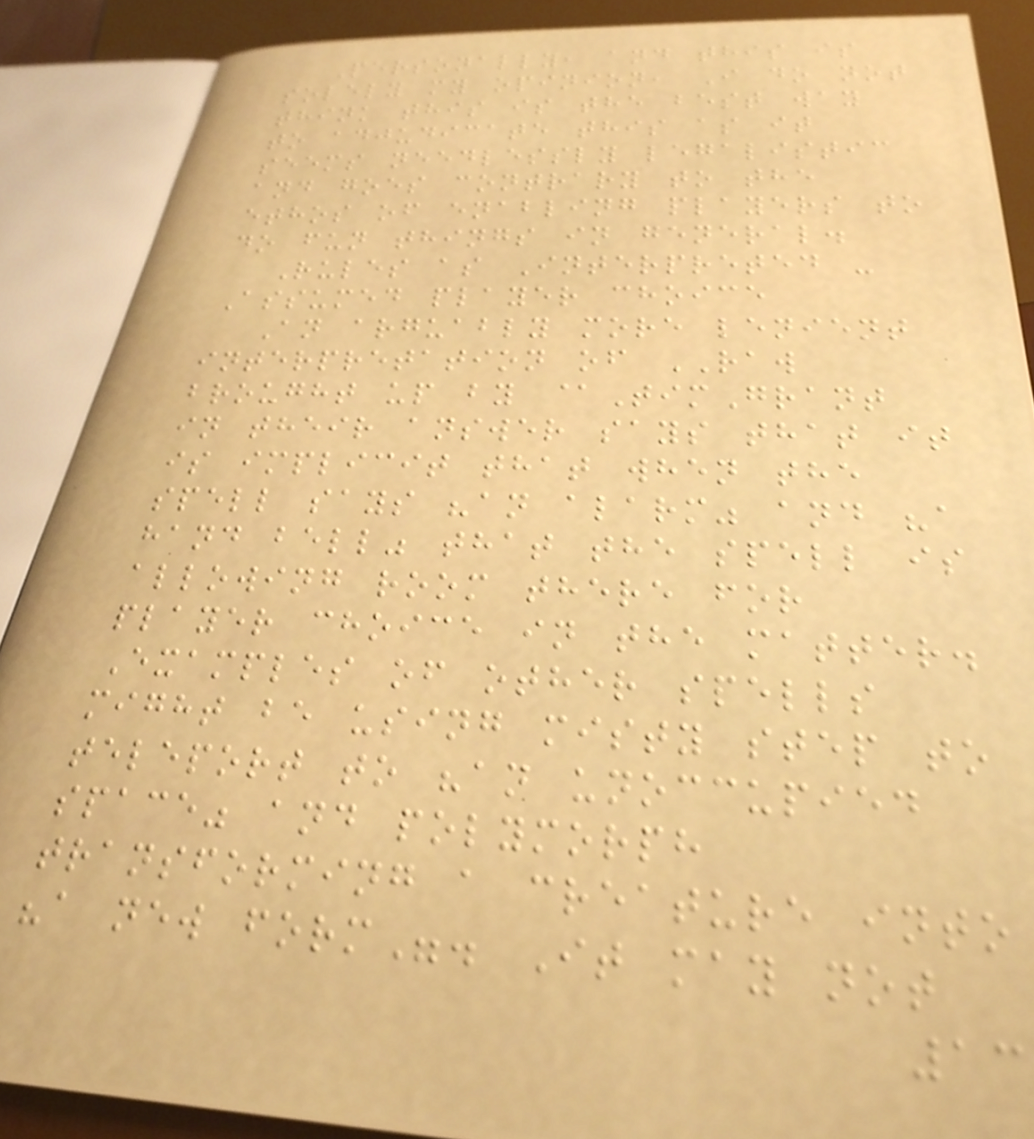Personally, and this is
solely my opinion, I do not
think this is the best way
to adjudicate this as it
seems needlessly legalistic
and goes contrary to the
ethos of enabling players to
do fun things in general.
Rules as Interpreted -
Assumed player choice
An arguably more lenient
interpretation of RAW
brought up by @TimGrant
in their answer says that it
is implicit that when the
spell says "an alarm" and "a
hand bell" that the spell is
allowing room there for
player choice in the matter.
Examples of other spells
might be using misty step to
teleport to "an unoccupied
space" and polymorph
transforming a creature into
"a new form". It may not
13
